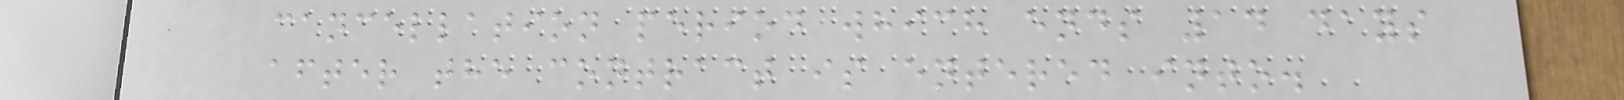cancellation period which ends 14 days
after the contract is entered into.
